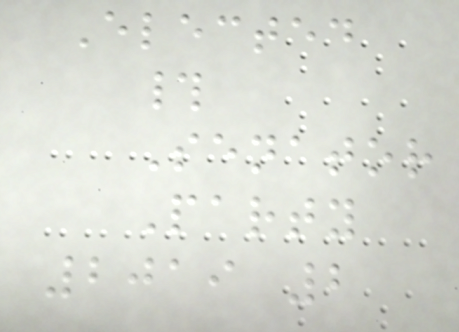Elected
#
Senator
Party
2019 2
